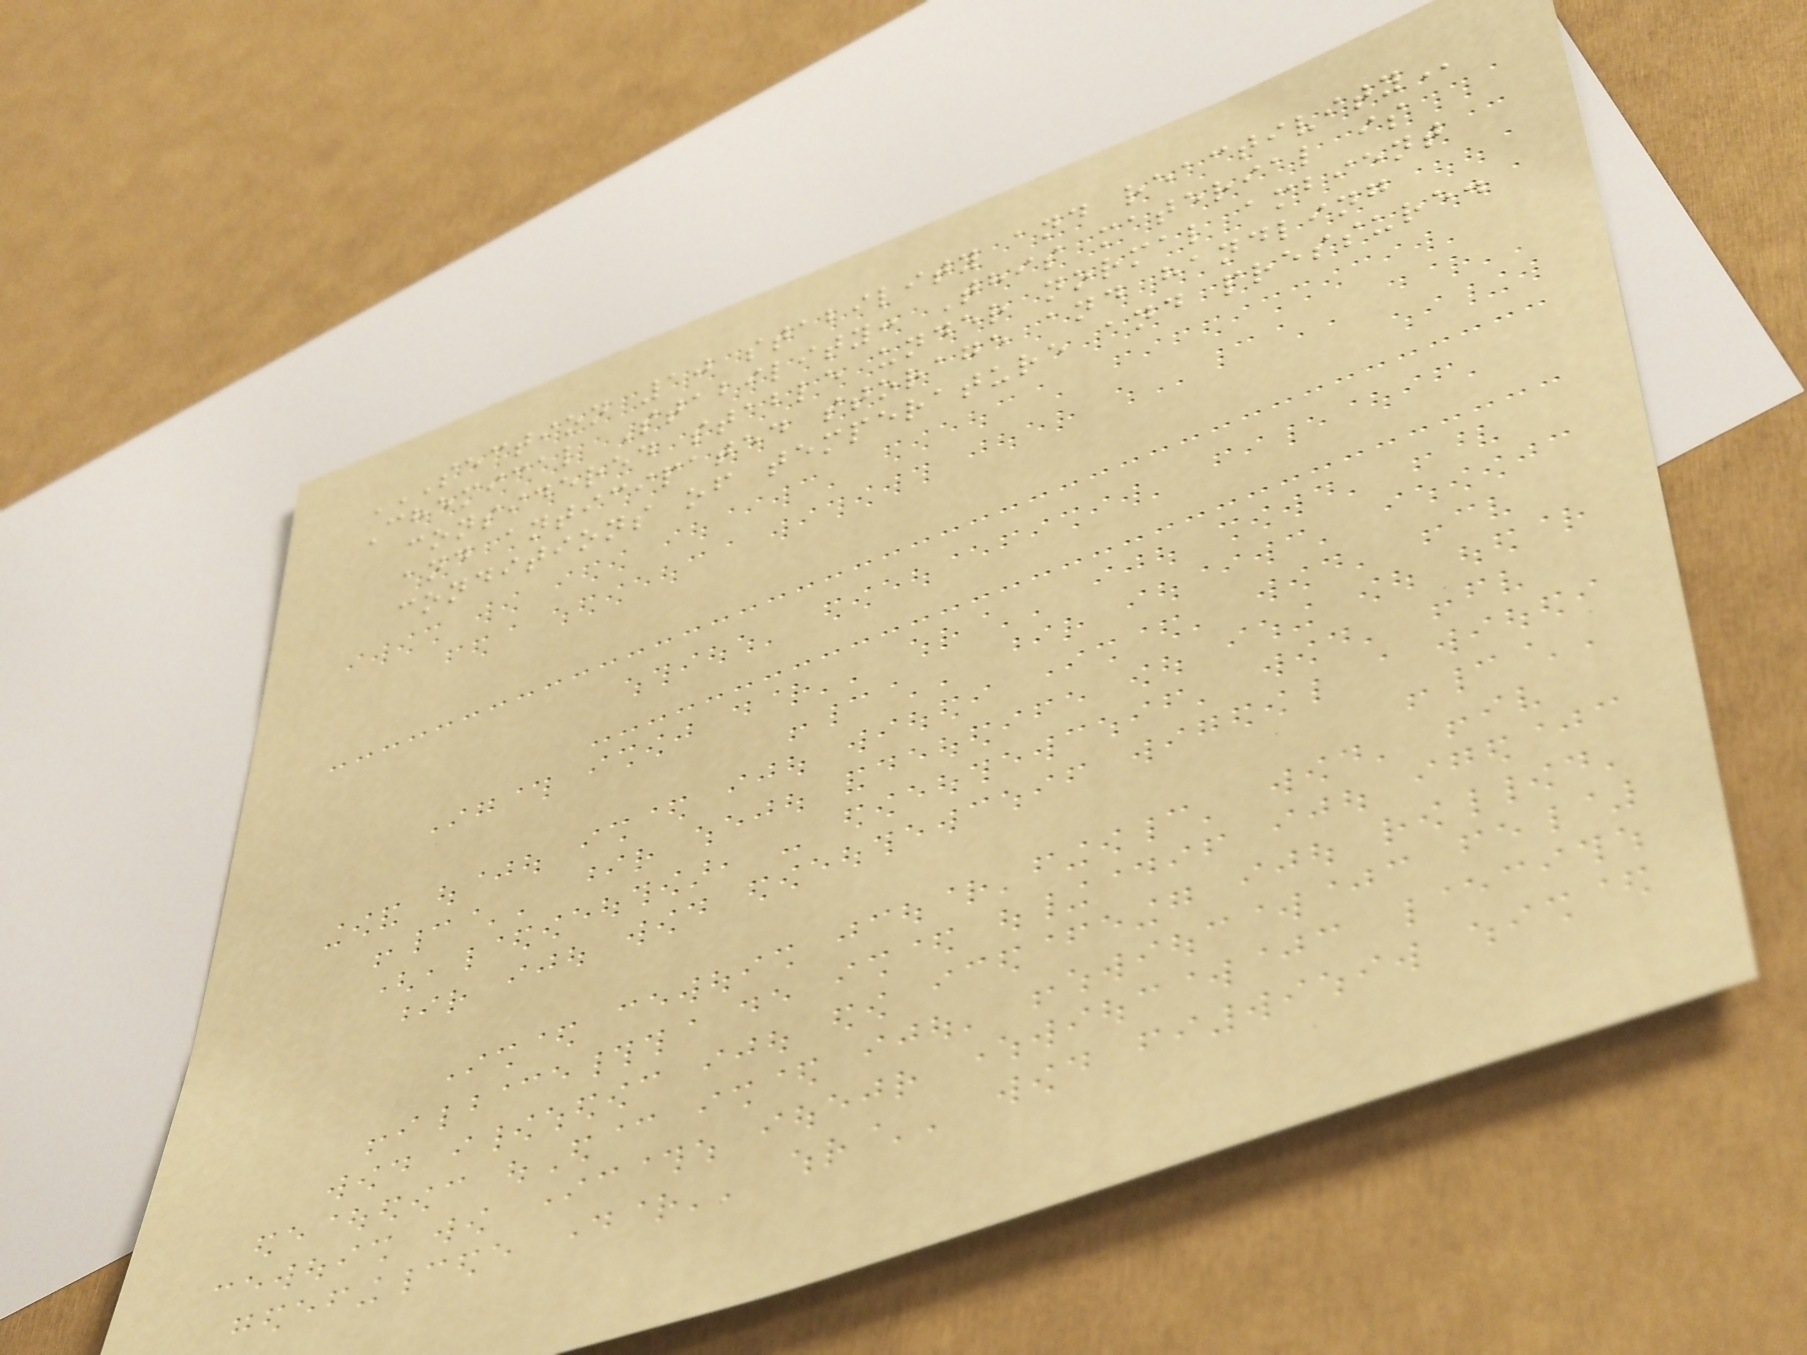SECTION 10 STABILITY AND REACTIVITY
Chemical Stability: This material is
considered stable under normal ambient
and anticipated storage and handling
conditions of temperature and pressure.
